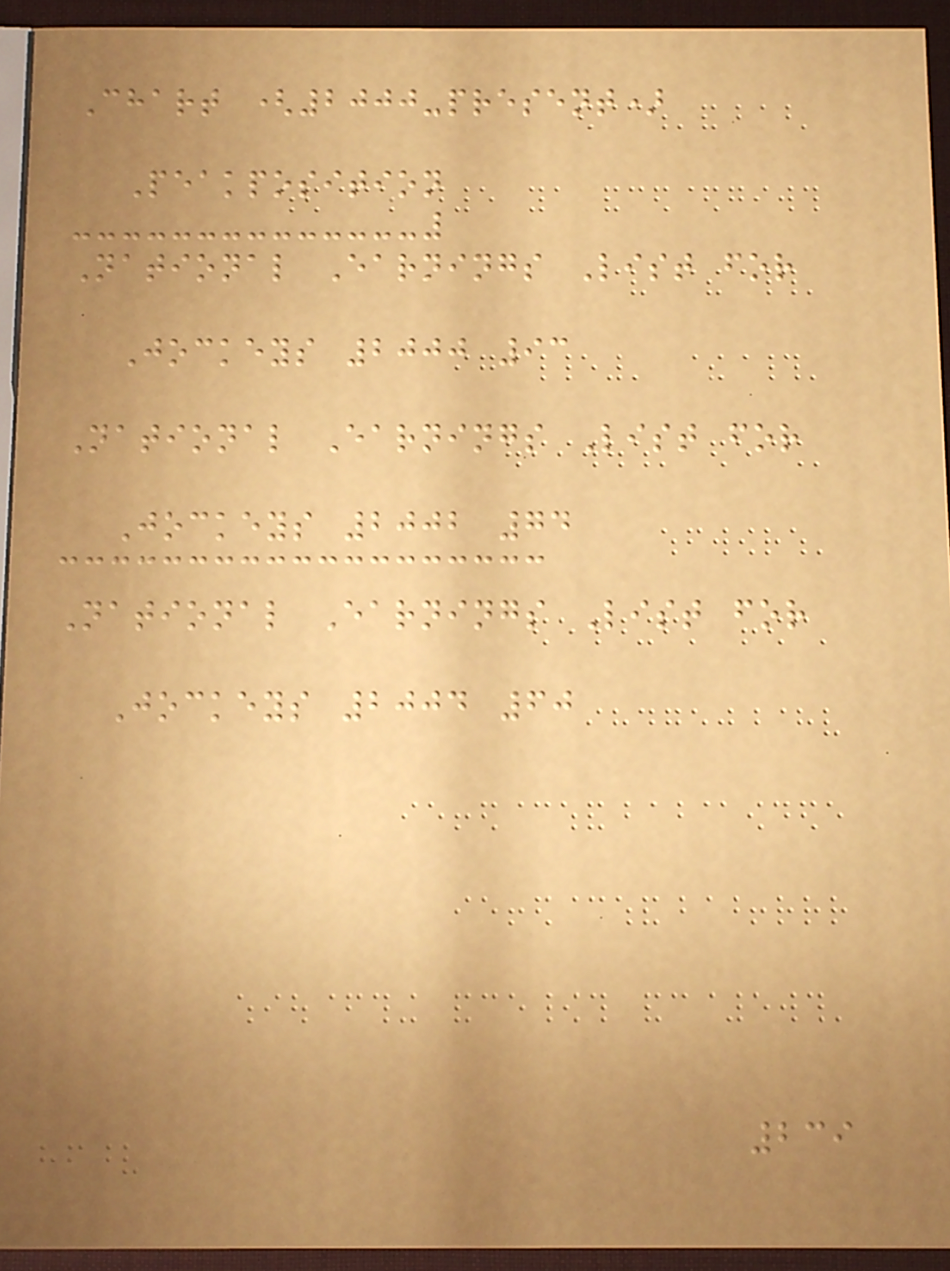Chart (2000-present)
Peakposition
National Earnings List for
Jockeys 2000 93
National Earnings List for
Jockeys 2002 74
National Earnings List for
Jockeys 2004 60
239
